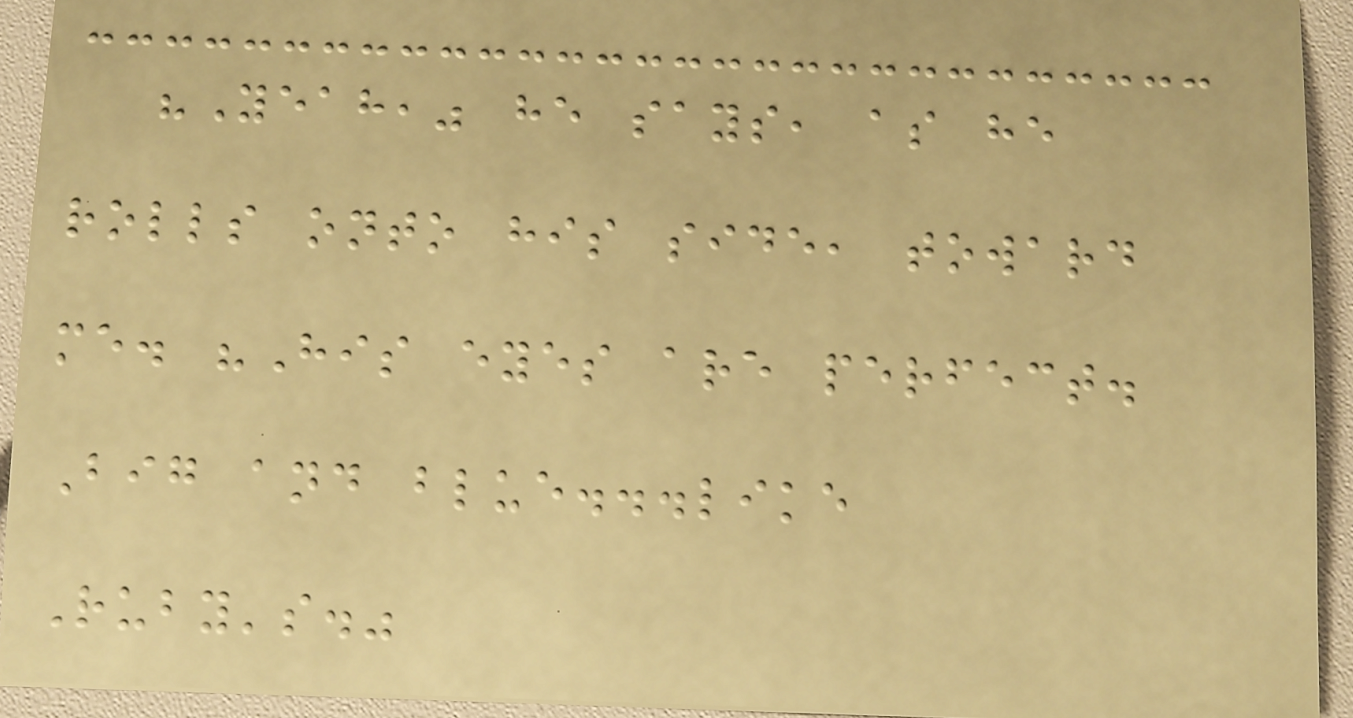"Yeah," he says, as he
rolls onto his side, toward
me. "His eyes are perfect.
Big and blue...like
Ruby's."
